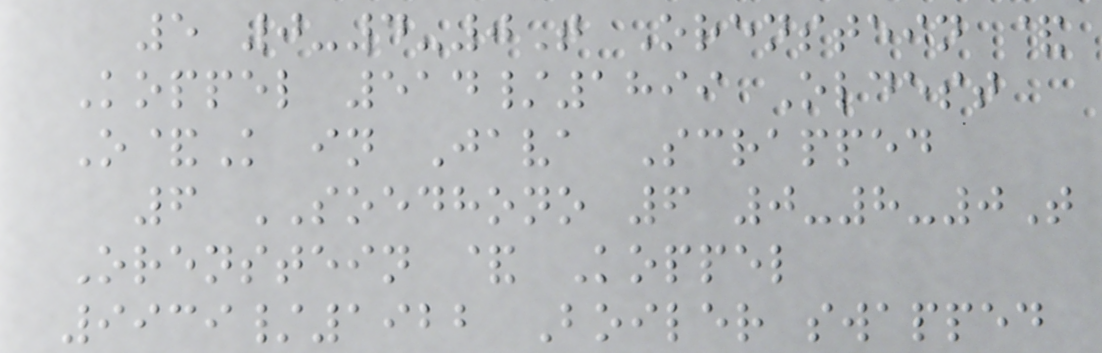5 0-4-0T Orenstein &
Koppel 514/1899 Oldest
O&K in Java Scrapped
6 SOEDHONO 6 0-8-0T
Orenstein & Koppel
9939/1922 Boiler swapped
